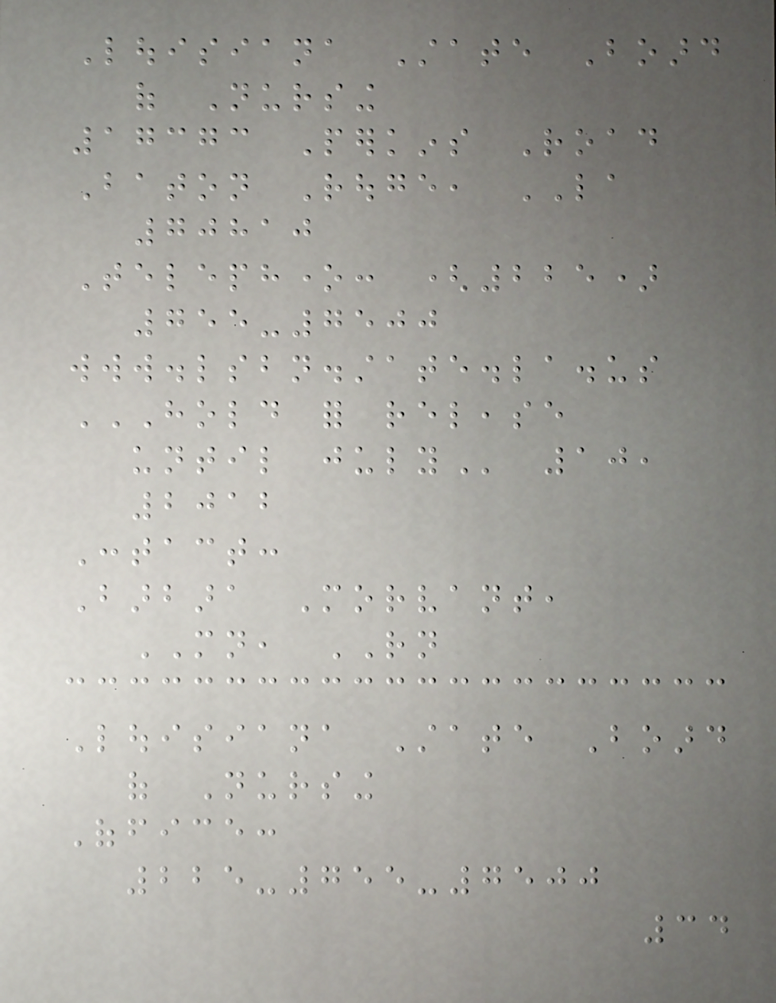Louisiana State Board
of Nursing
17373 Perkins Road
Baton Rouge, LA
70810
Telephone: (225)
755-7500
www.lsbn.state.la.us
HOLD FOR RELEASE
UNTIL JULY 10,
2012
Contact:
Barbara Morvant,
MN, RN
Louisiana State Board
of Nursing
Office:
225-755-7500
34
